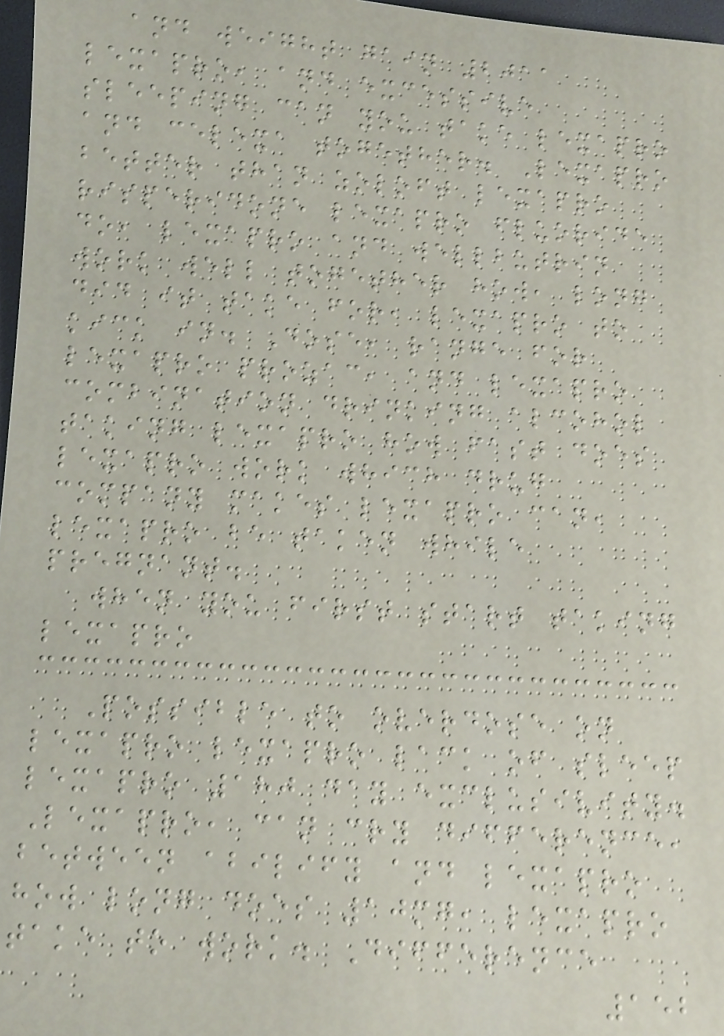and weight gain 2011
lexapro, and excessive
sleeping can you take lexapro
and celexa together. Lexapro
better than zoloft lexapro
risperidone lexapro fluoride
do, lexapro and wellbutrin
work well together how, long
did it take for, lexapro to
kick in. Dose, range for
lexapro prozac, and lexapro
combination drinking alcohol
taking lexapro how fast does
lexapro work which drug
company makes lexapro can,
lexapro be taken while
pregnant.
when you first start taking
lexapro
Possible to overdose on
lexapro lexapro lack of sleep
lexapro 180 day exclusivity.
Lexapro, can cry difference,
between abilify and lexapro
how long does 10mg, lexapro
take to work. Difference
152
